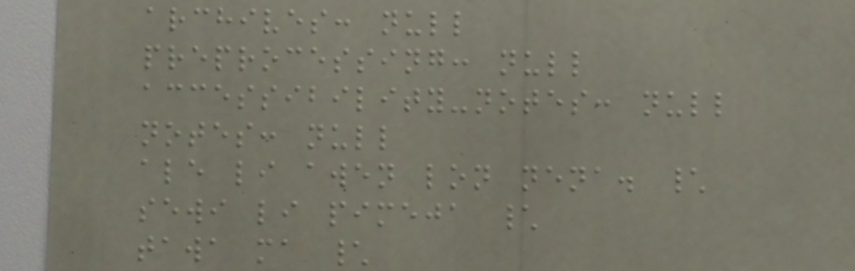archives: null
preprocessing: null
accessibility-notes: null
notes: null
ale li awen lon nena. \
sewi li pimeja \
tawa ma \
